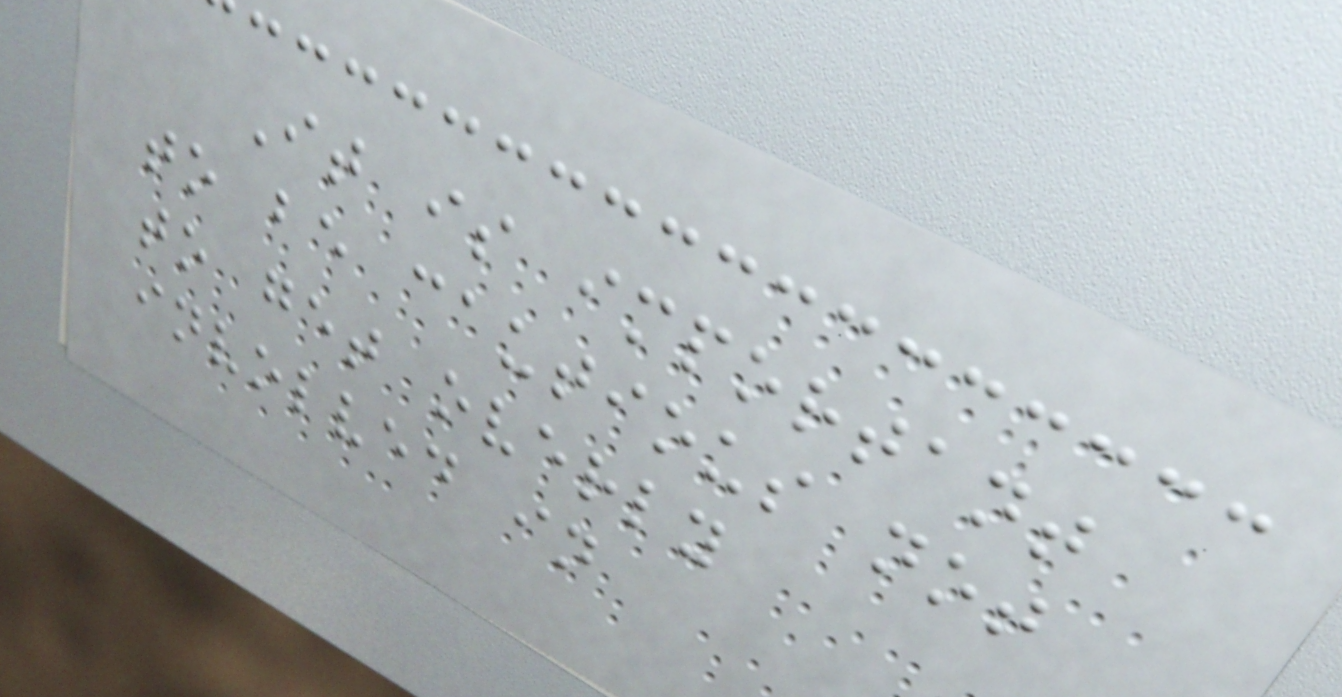It is important
to be cautious not
to get overly
involved in
